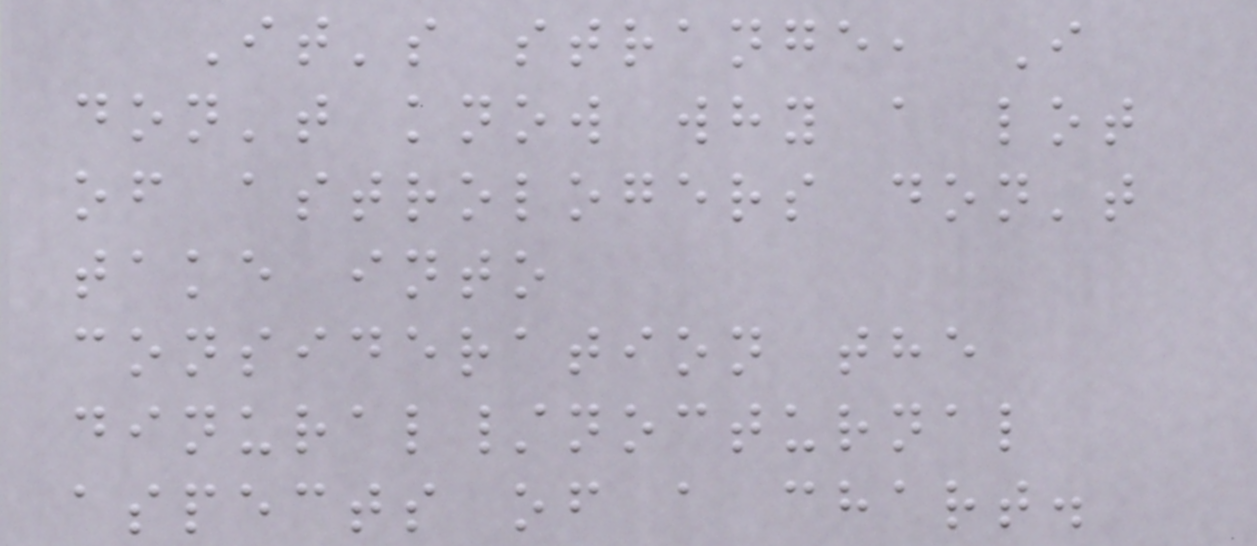It's strange, I
don't know why a lot
of astrologers don't
take into
consideration the
dinural/nocturnal
aspects of a chart.
